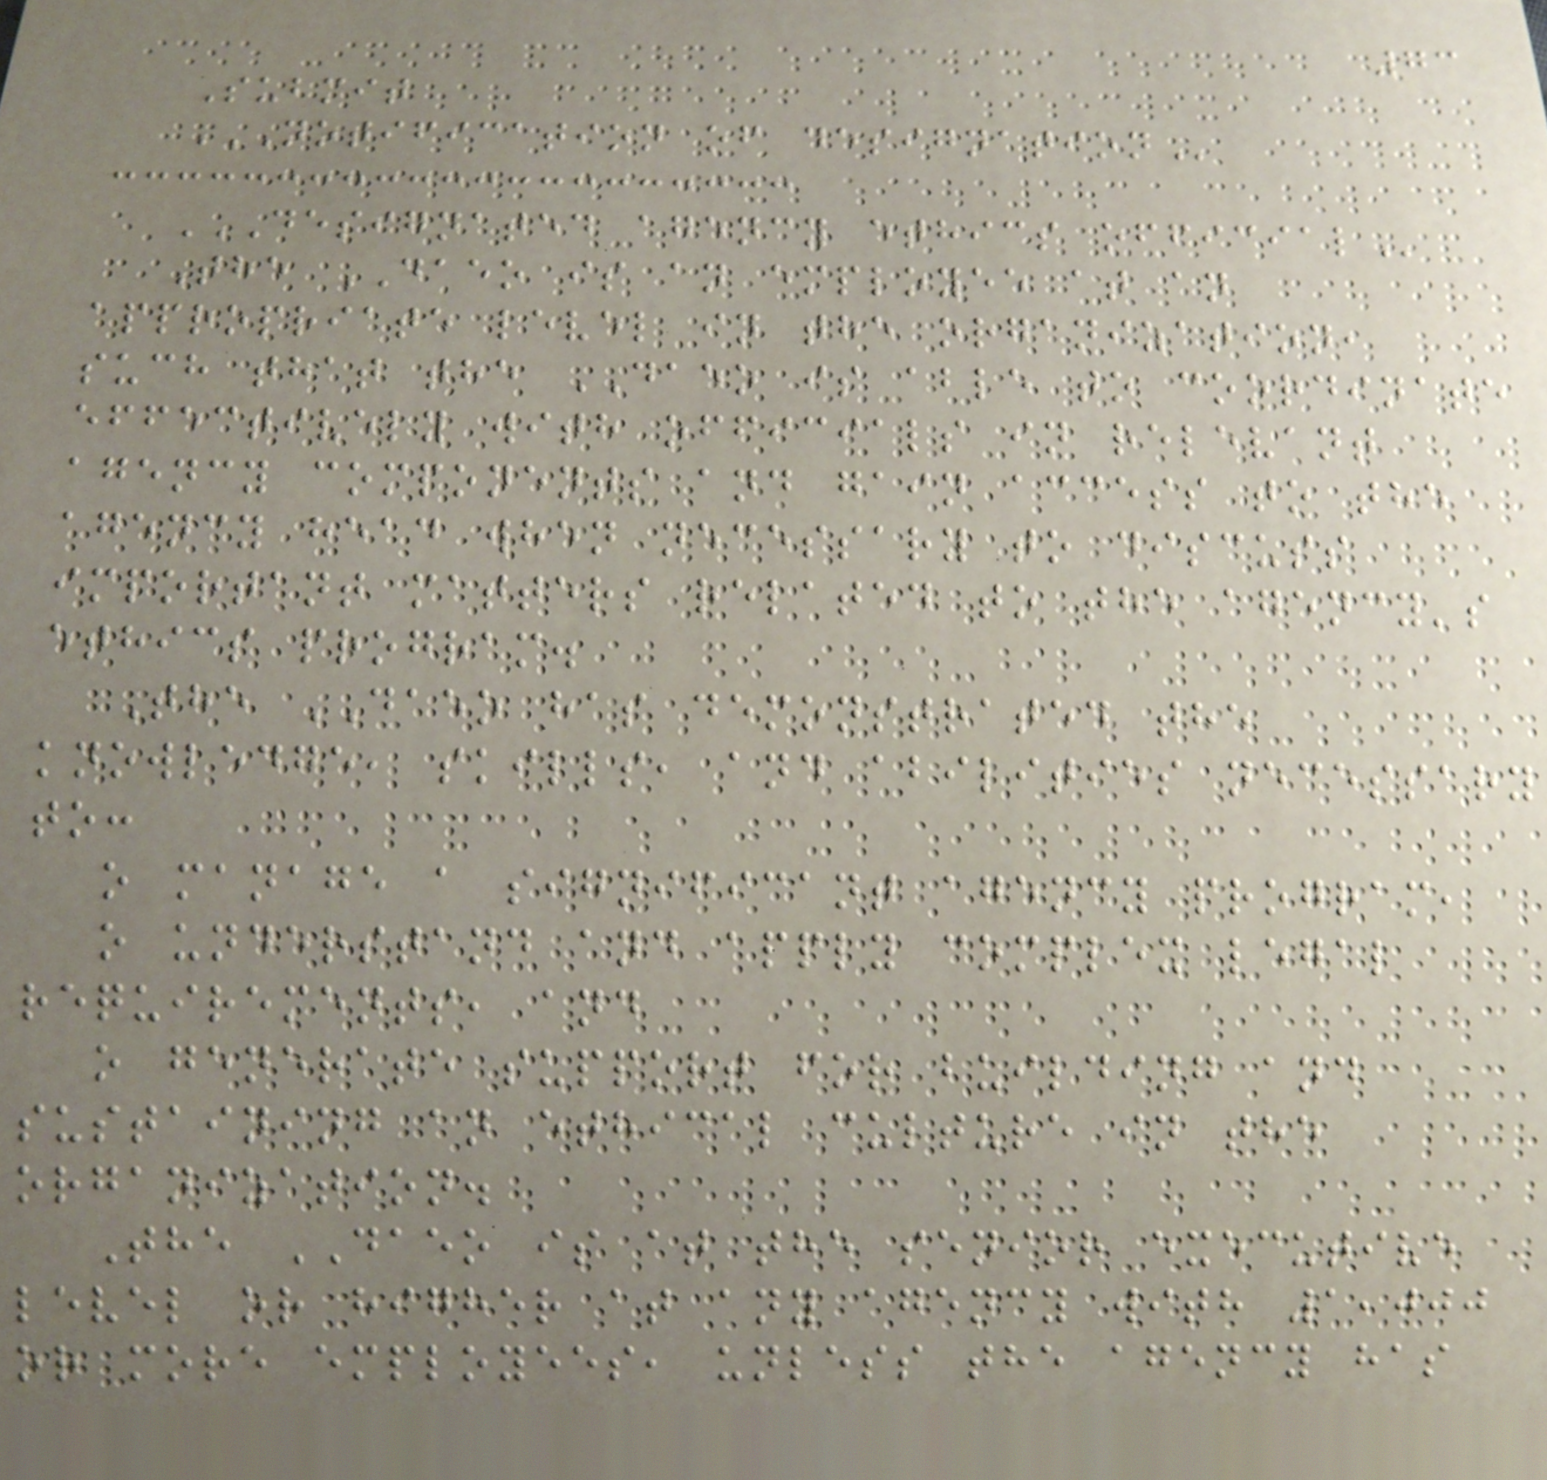73
Submit
NOTIFICATION OF DESIGNATION
DESIGNATED AGENCY ETHICS OFFICIAL
The DAEO is an employee at an
appropriate level in the organization,
such that the DAEO is able to coordinate
effectively with officials in relevant
agency components and gain access to the
agency head when necessary to discuss
important matters related to the agency's
ethics program.
The DAEO has demonstrated the
knowledge, skills, and abilities necessary
to:
o manage a significant agency program,
o understand and apply complex legal
requirements, and
o generate support for building and
sustaining an ethical culture in the
organization.
The DAEO is at the senior executive
level or higher at any agency with 1,000
or more employees, unless the agency has
